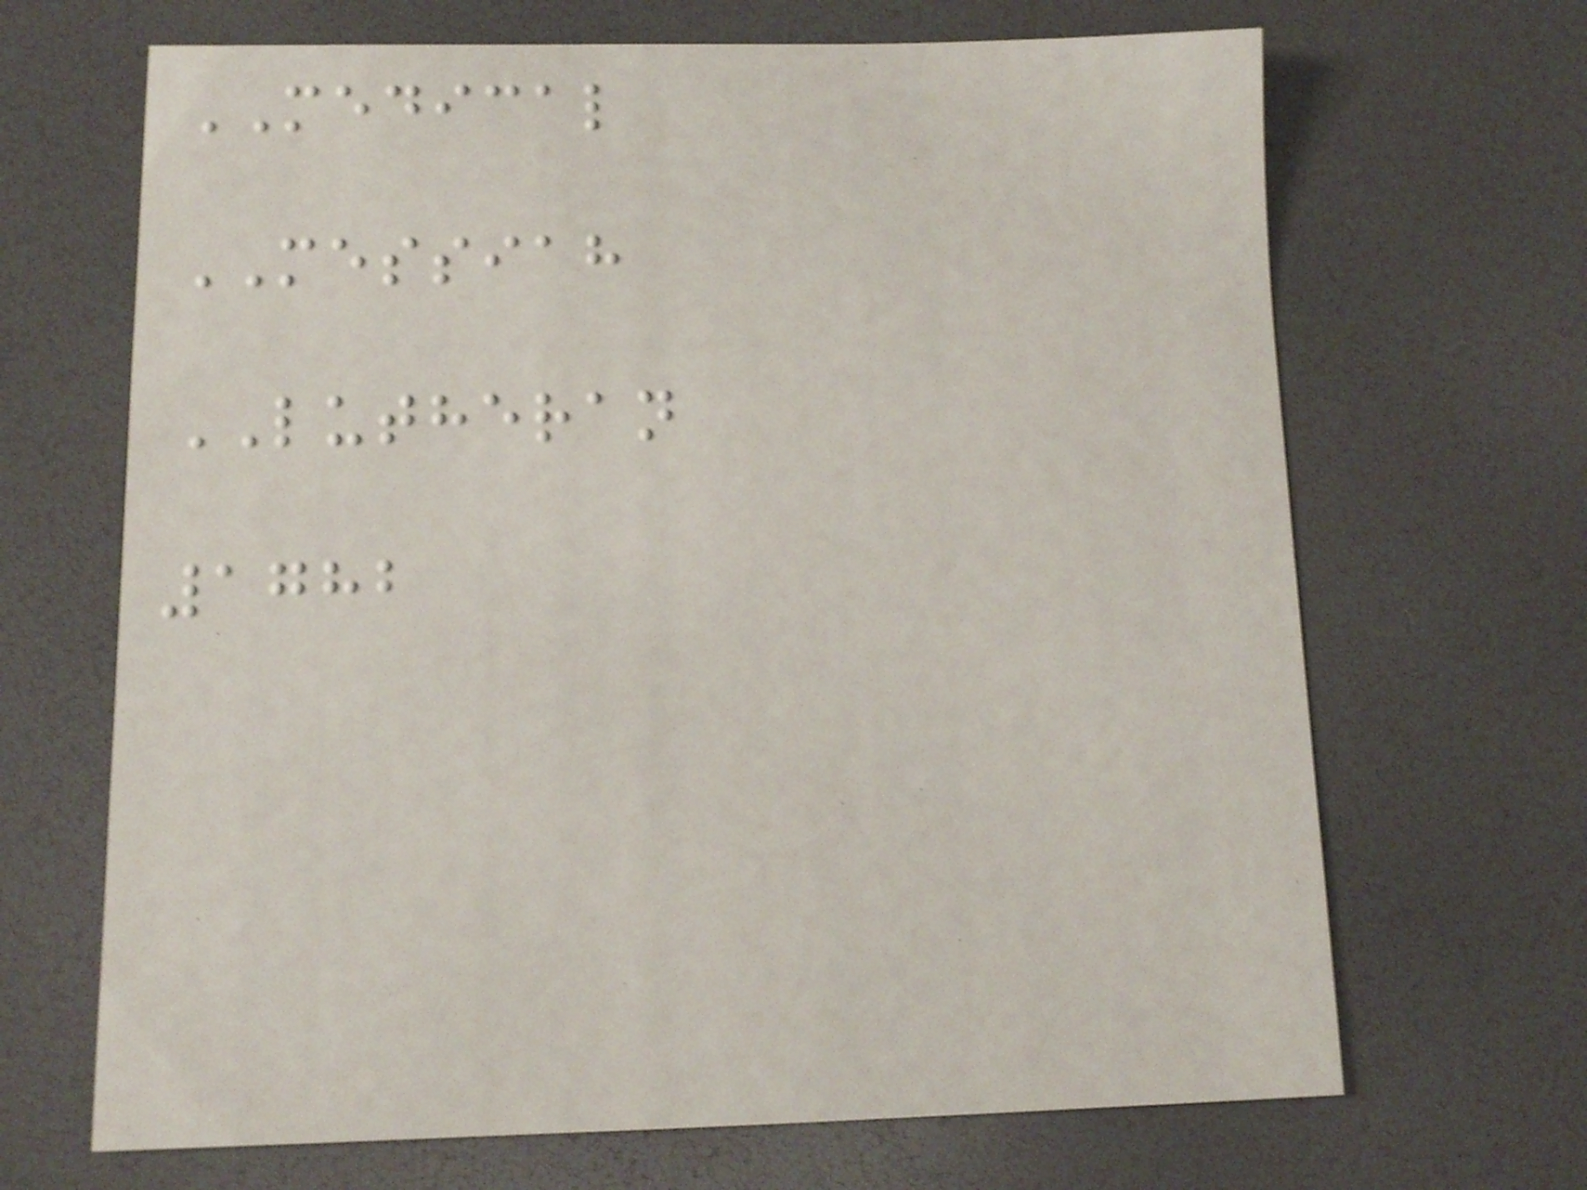MEDICAL
MESSIAH
LUTHERAN
1782
